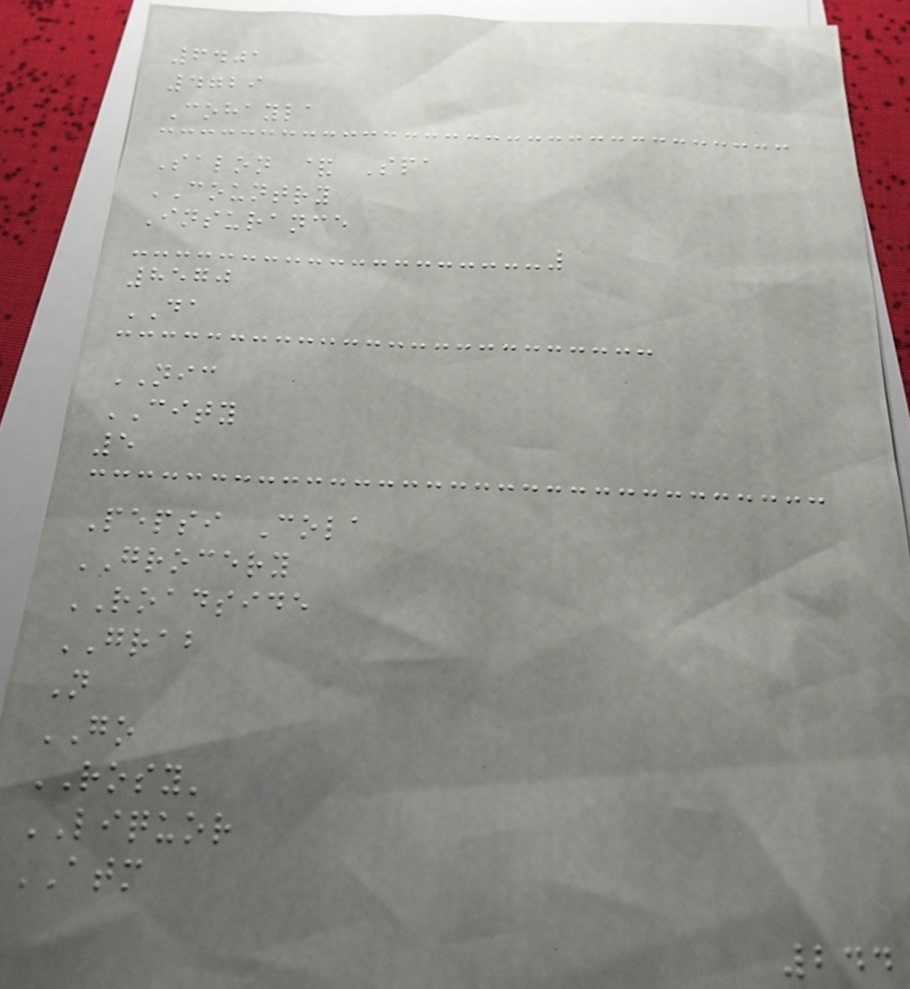6401
4729
Cohayla
Salon & Spa
COUNTRY
Insurance
8570
DA
NIC
CITY
5
Pepsi Cola
GROCERY
ROADSIDE
GRAB
N
GO
ROSY'
LIQUOR
ATM
244
